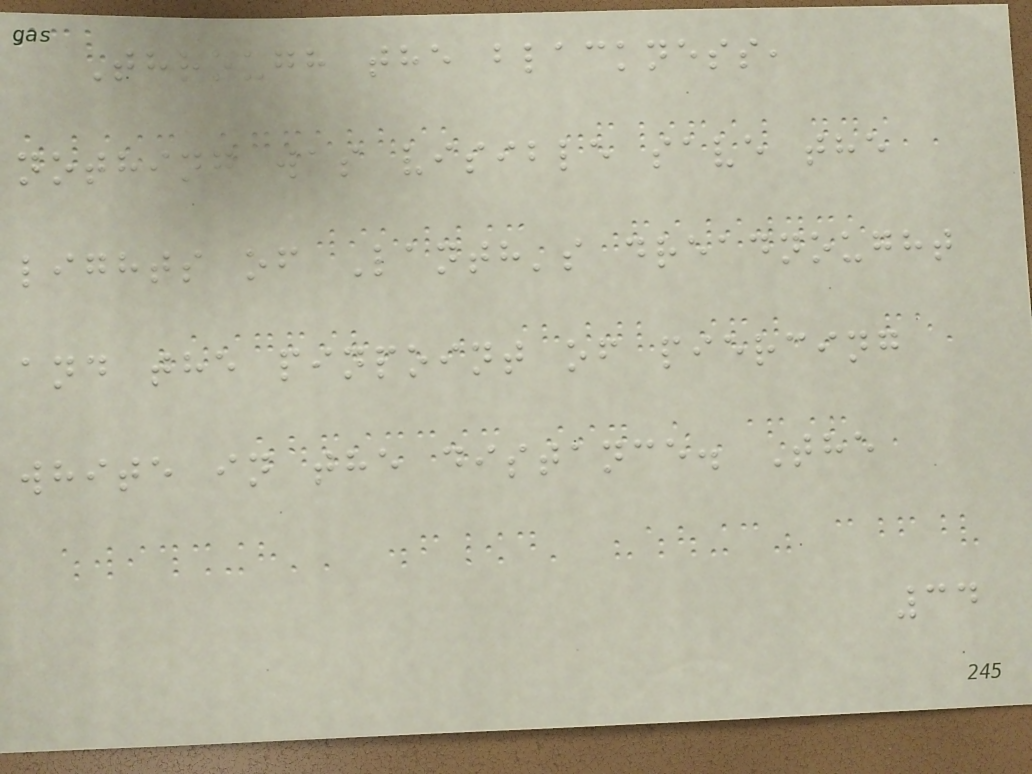Through the blackness,
nothing was visible save the
lights of Lanth's dreadnought
and the pinpoint of piercing
white in the distance. The
34
